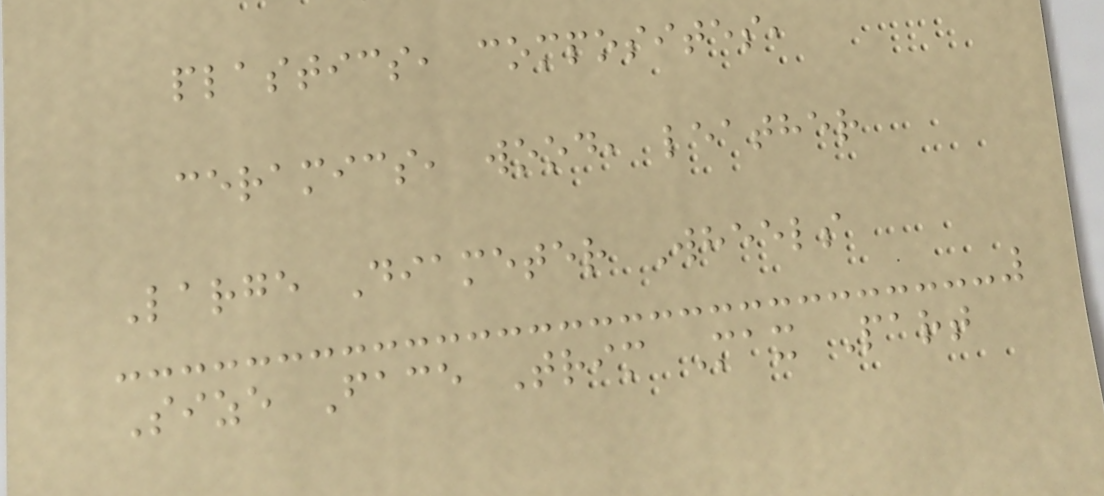plastics, composites,
ceramics, wood, leather
Large Diameter Wheels
Size Face Trim Max Part
